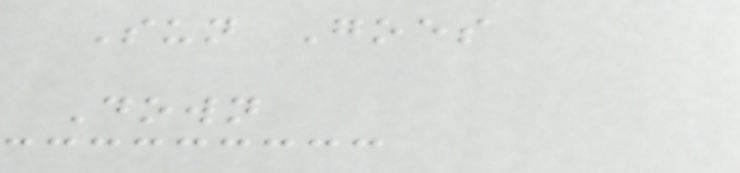Sun Goes
Down
